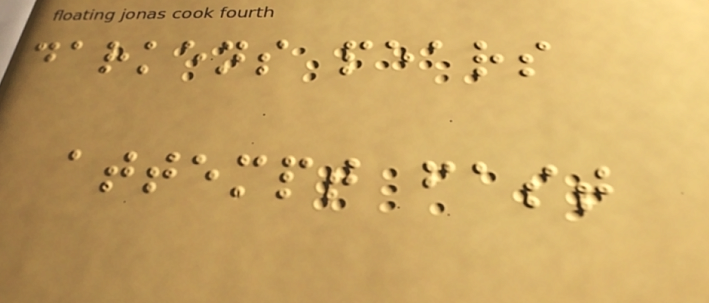darkens pears
attempt fast
